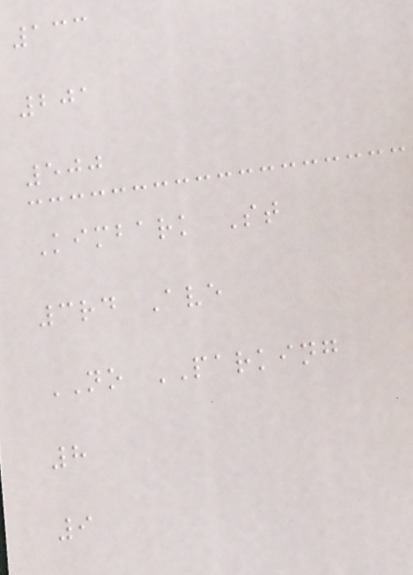133
201
500
Kimbark St
3rd Ave
NO PARKING
8
9
